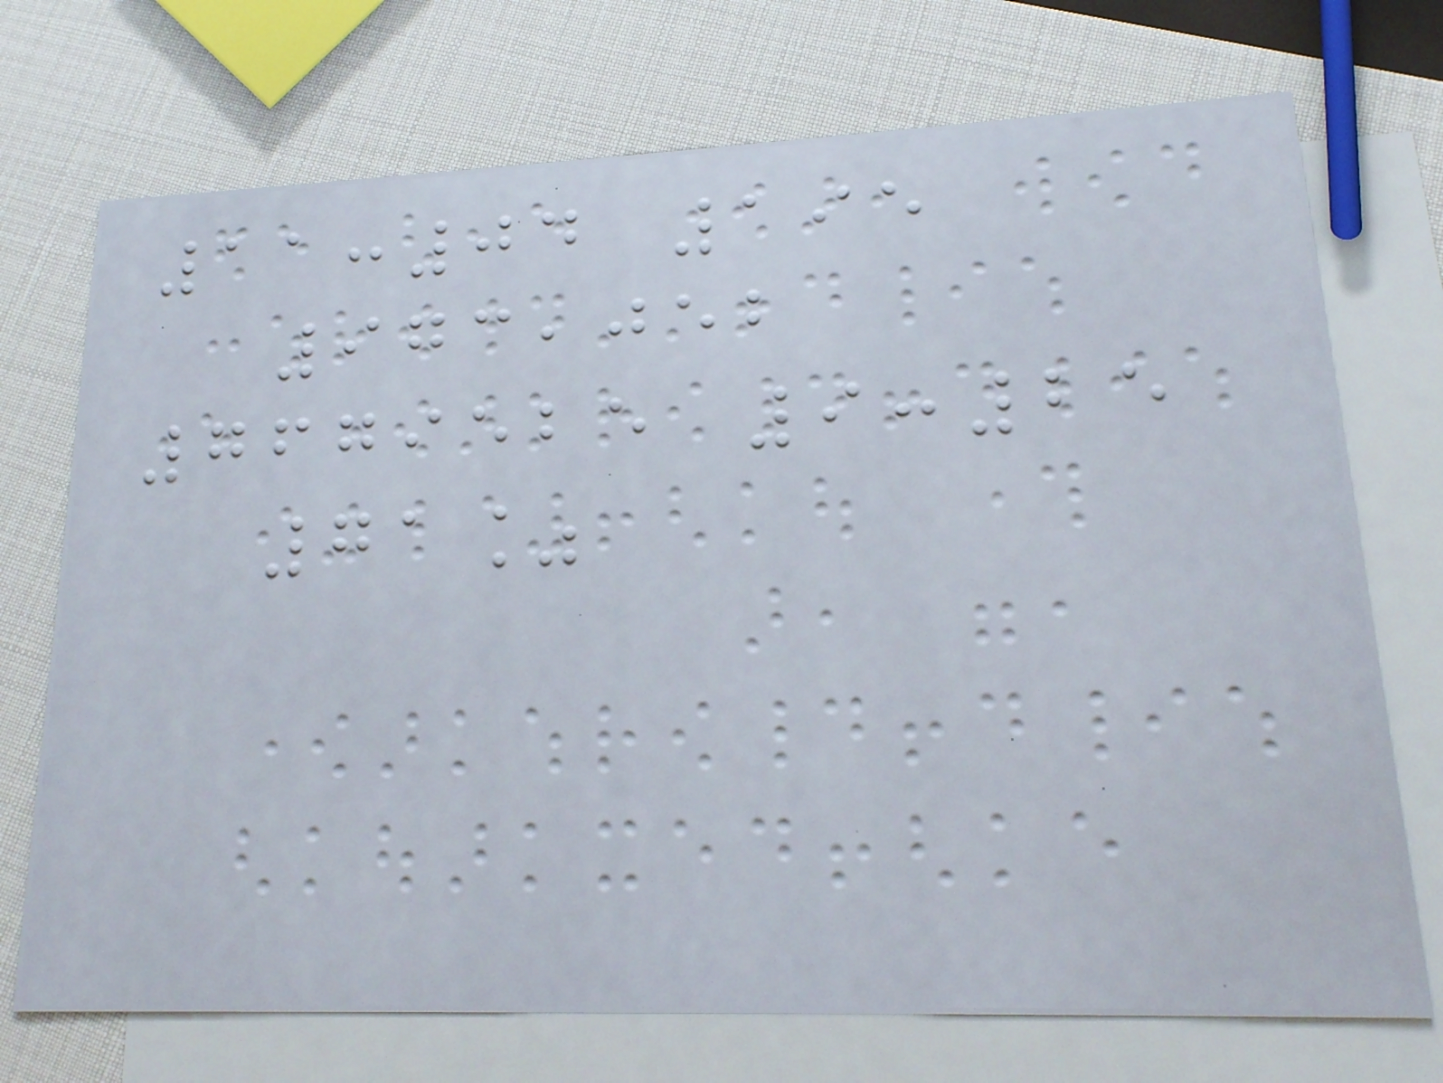11:04 195
973,052
7679525 9:25
71%
